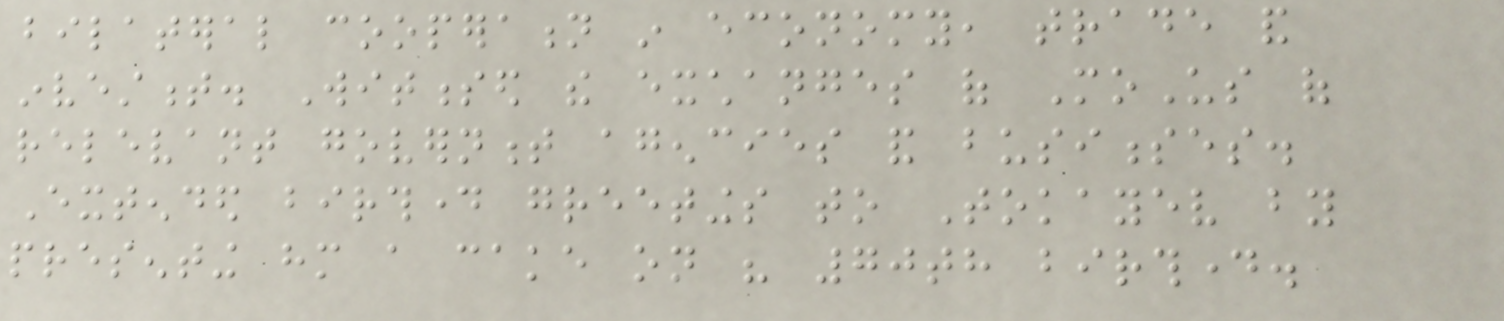bilateral cooperation in economy, trade and
investment. Witnessed the exchanges of MoUs of
relevant government agencies and businesses.
Extended birthday greetings to Tokayev by
presenting him a cake on his 70th birthday.
